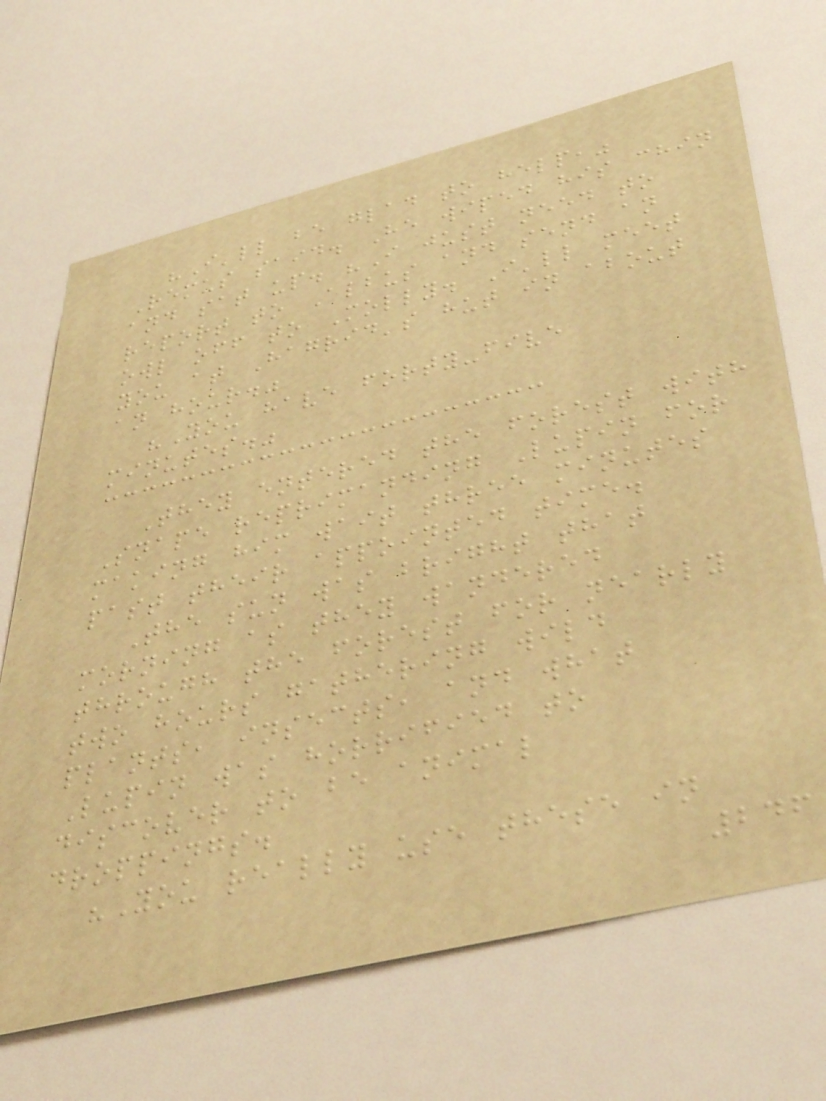"I'll be glad to help,"
Remus said. He wiped his chin
and sat up. "I just need to
report to Albus and send an
owl off to Molly. I'll meet
you at Hagrid's hut in about
an hour."
"You have forty-five
minutes."
They entered the forest with
Snape reprimanding Lupin for
making him wait three minutes
past their appointed time.
The sun was bright that
morning as they wandered
through the forest for nearly
two hours gathering wild
plants, insects, and what
Lupin was horrified to
discover to be animal
droppings.
"You really use these in
246
